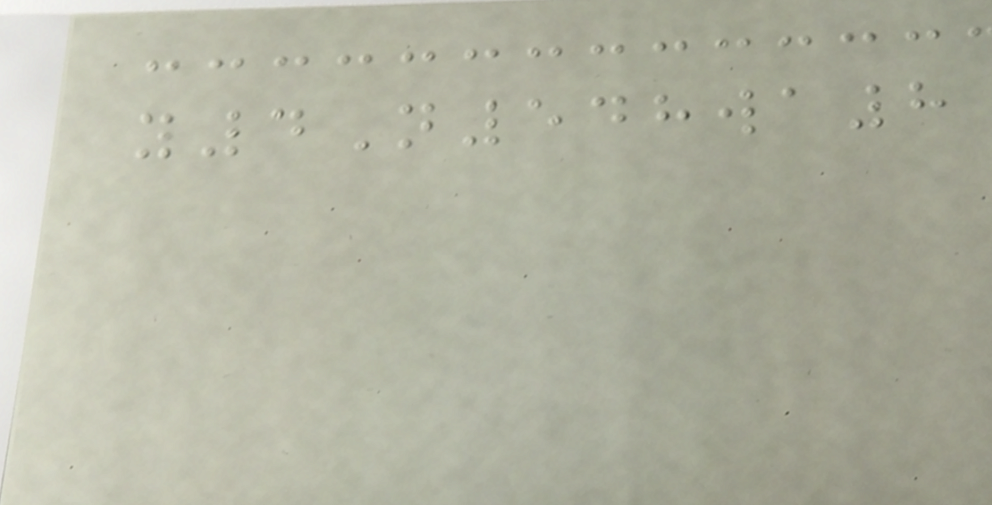y4N548wa8
